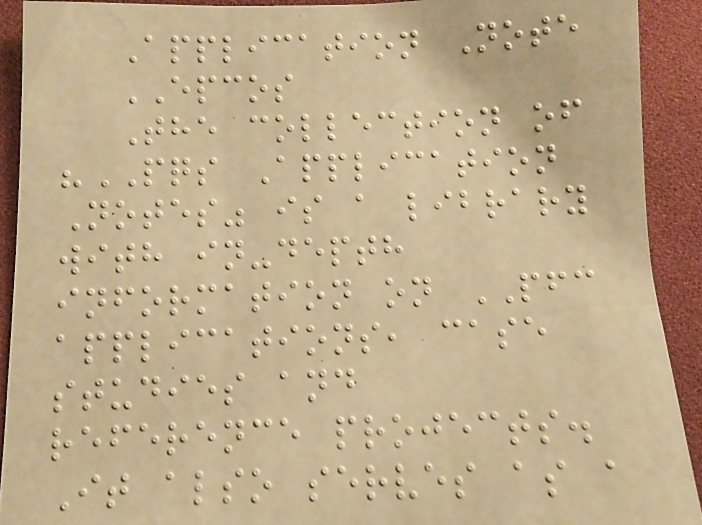Application Note
EPCOS
The collection of
"PQS Application
Notes" is a library
with in-depth
information on PFC
applications, case
studies and
reference projects.
It also serves as a
